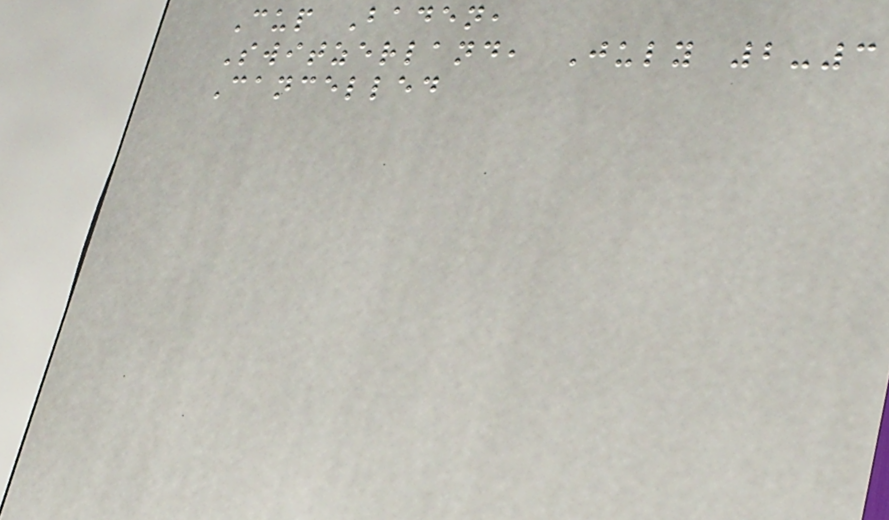Cup Baden,
Switzerland, July 2-3
Cancelled
